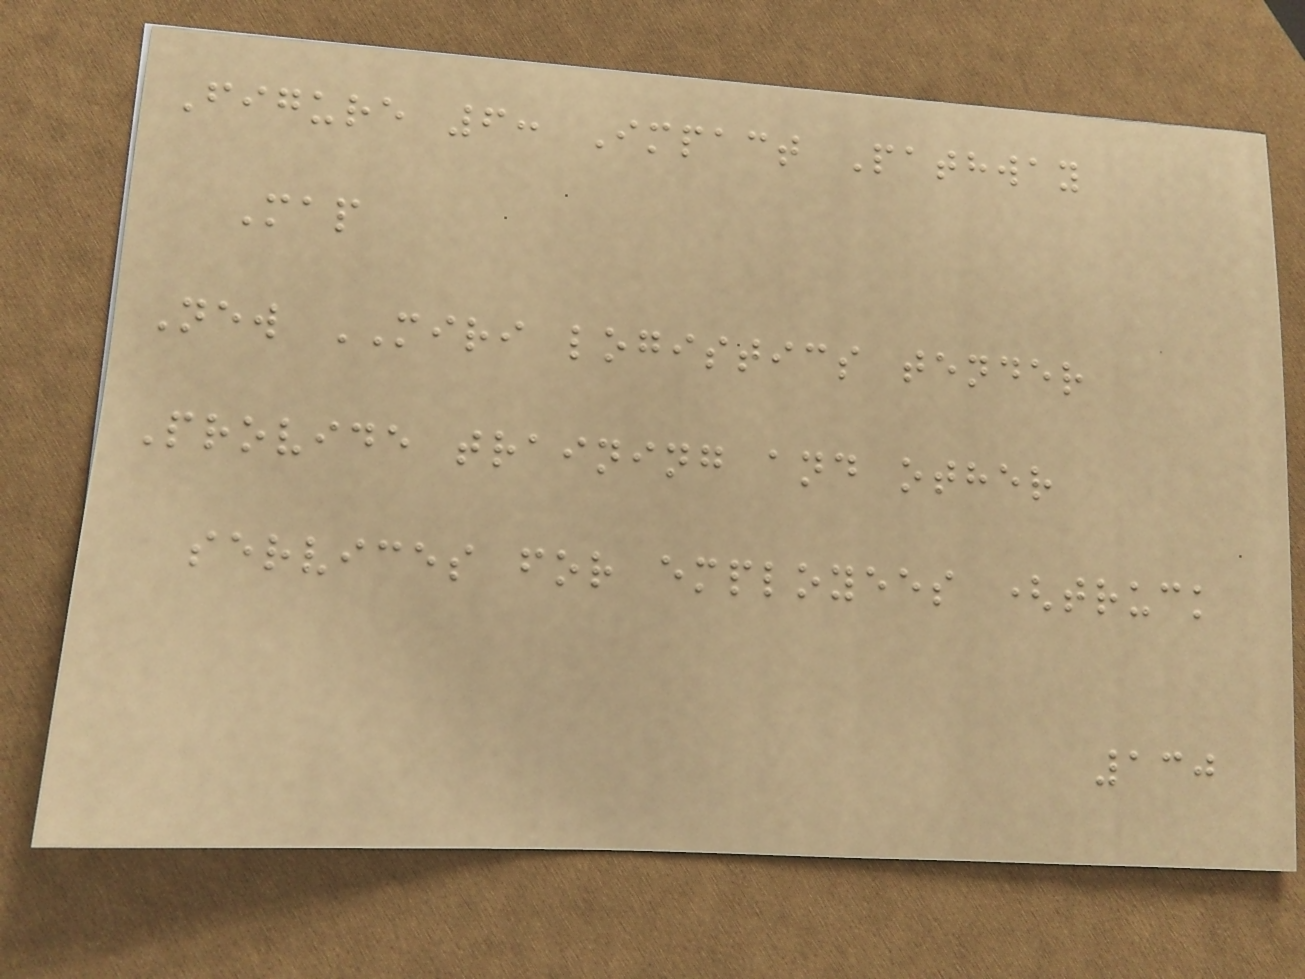Figure 6: Impact Pathway
Map
New MIRI logistics tender
Provide training and other
services for employees (truck
130
